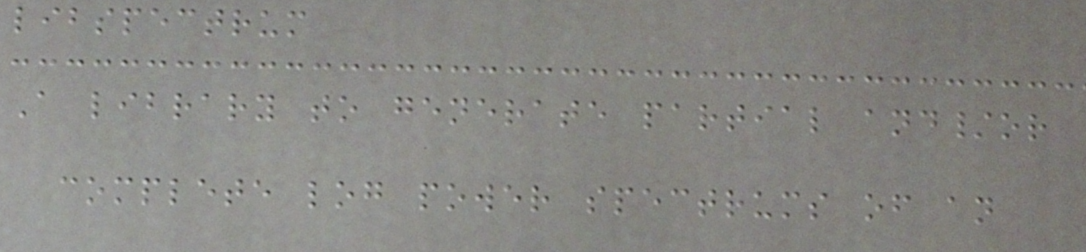libspectrum
A library to generate partial and/or
complete log power spectrums of an
